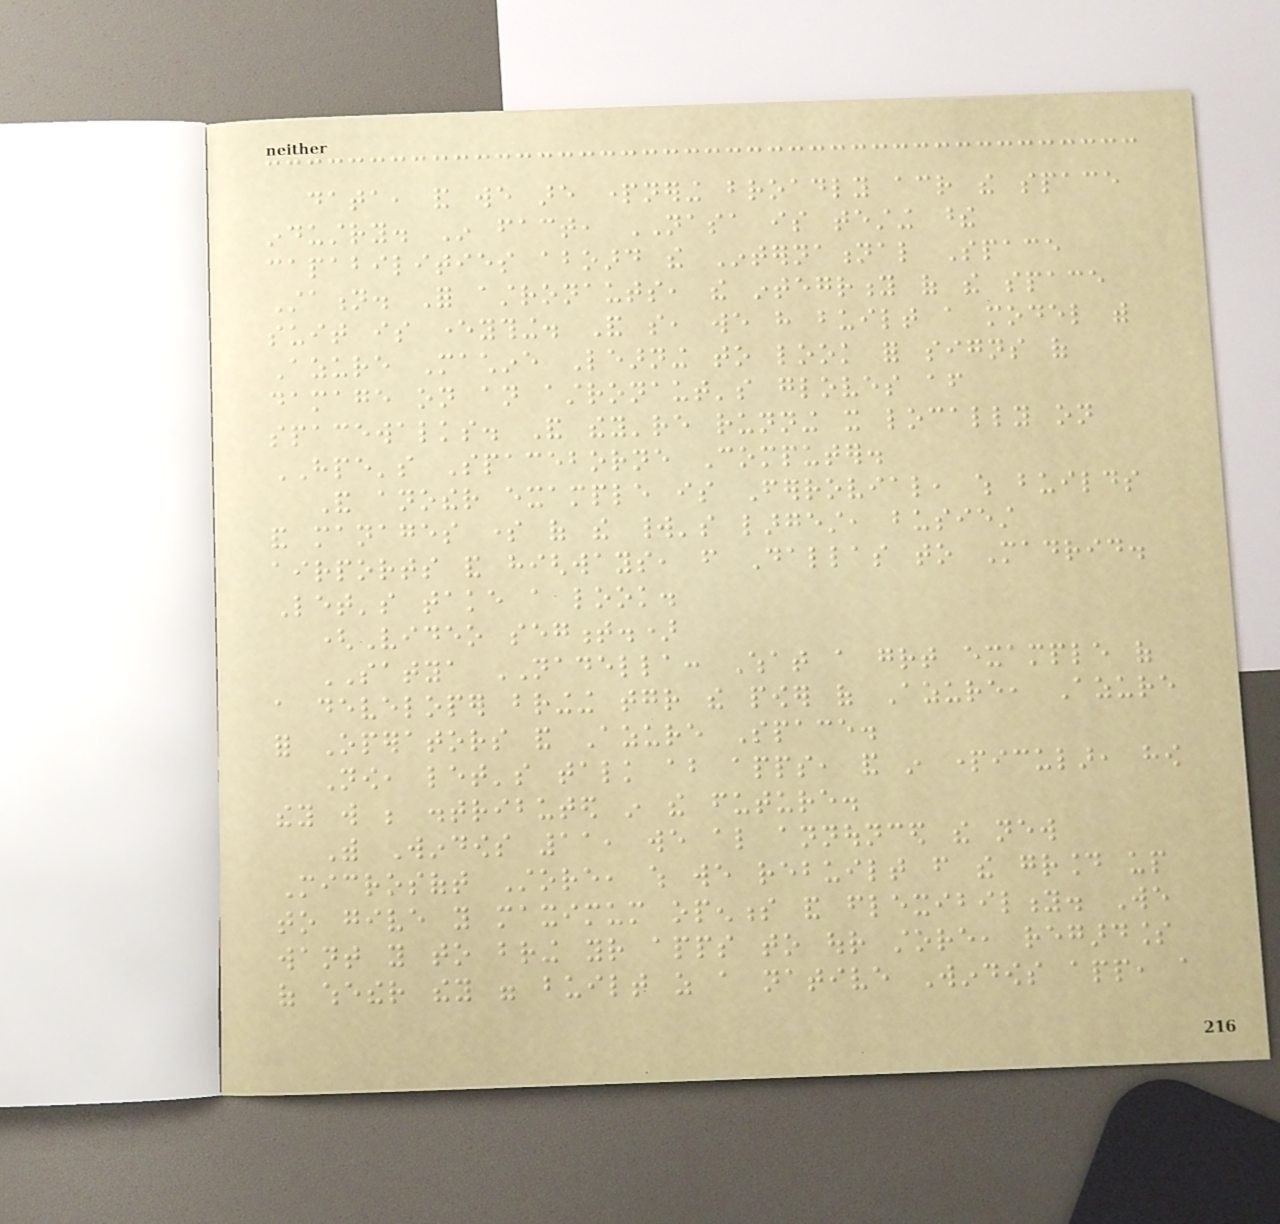data, and we are partnering broadly across the space
industry. In fact, NASA is testing these
capabilities aboard the International Space
Station. For astronauts, the integrity of the space
suit is everything. And so, we have built a model with
Azure Machine Learning to look for signs of
damage on an astronaut's gloves after
spacewalks. And they're running it locally on
HPE's Spaceborne Computer.
And another example is Ferrovial, which builds
and manages some of the world's largest, busiest
airports and highways, from Dallas to Madrid.
Let's take a look.
(Video segment.)
SATYA NADELLA: What a great example of
a developer bringing together the power of Azure, Azure
for Operators and Azure Space.
Now, let's talk about apps, and in particular, how
they will be distributed in the future.
With Windows 11, we also announced the new
Microsoft Store, which we rebuilt from the ground up
to give you maximum openness and flexibility. We
want you to bring your apps to our store, regardless
of whether they were built as a native Windows app, a
